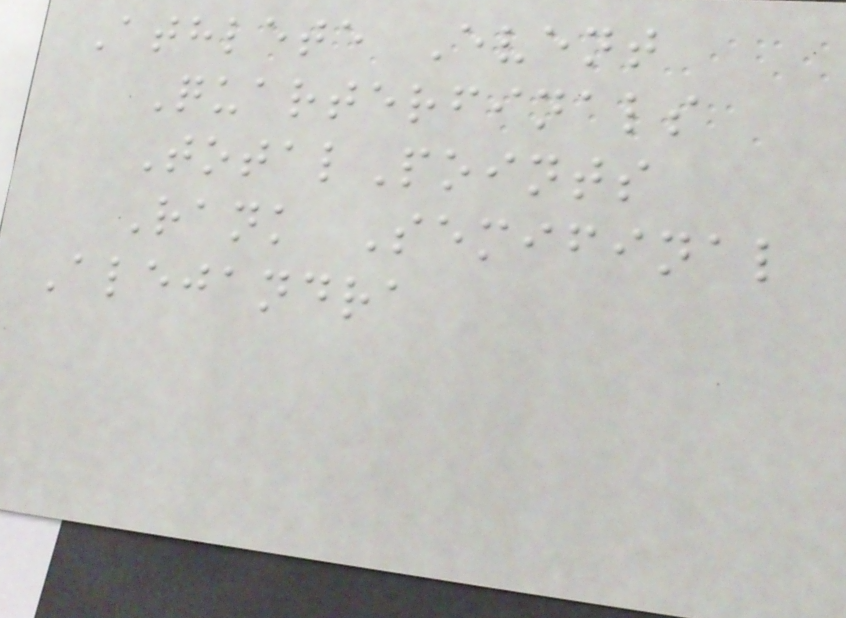Athlete Event
Quarterfinals
TotalPoints
Rank Semifinal
Alejandra
